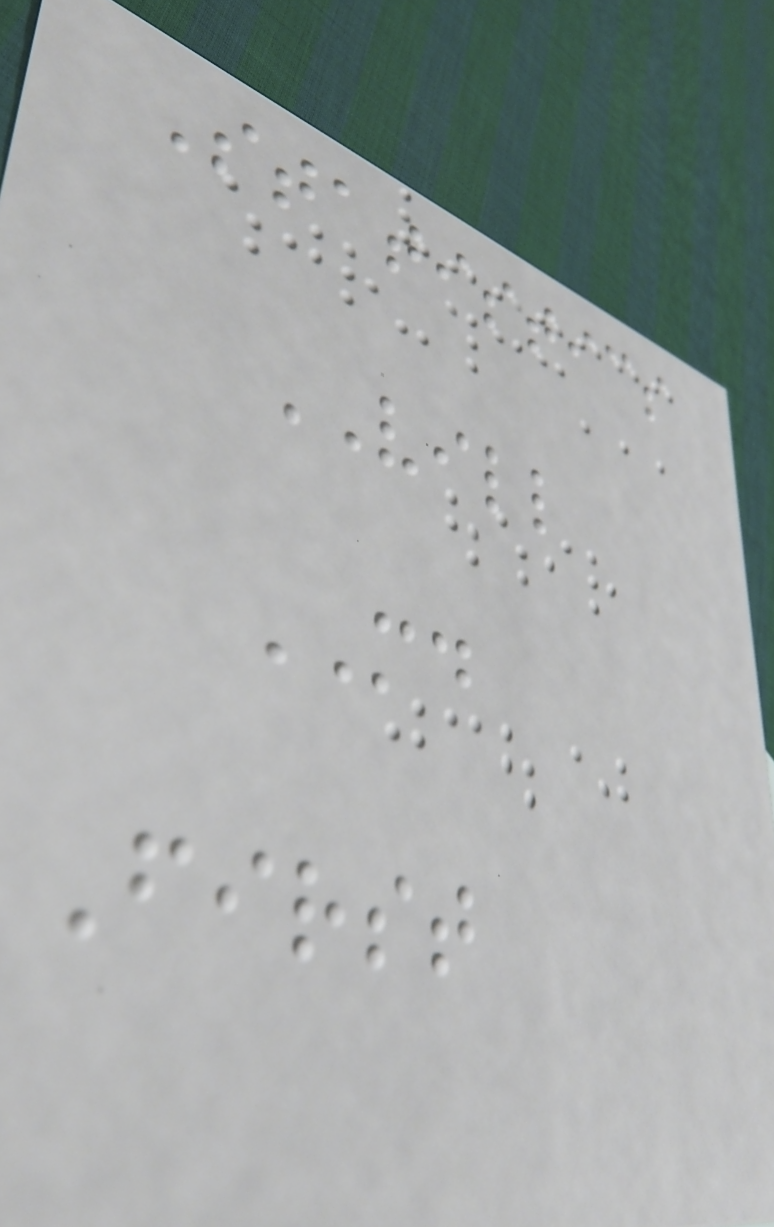Statistics
VILL
MD
First
